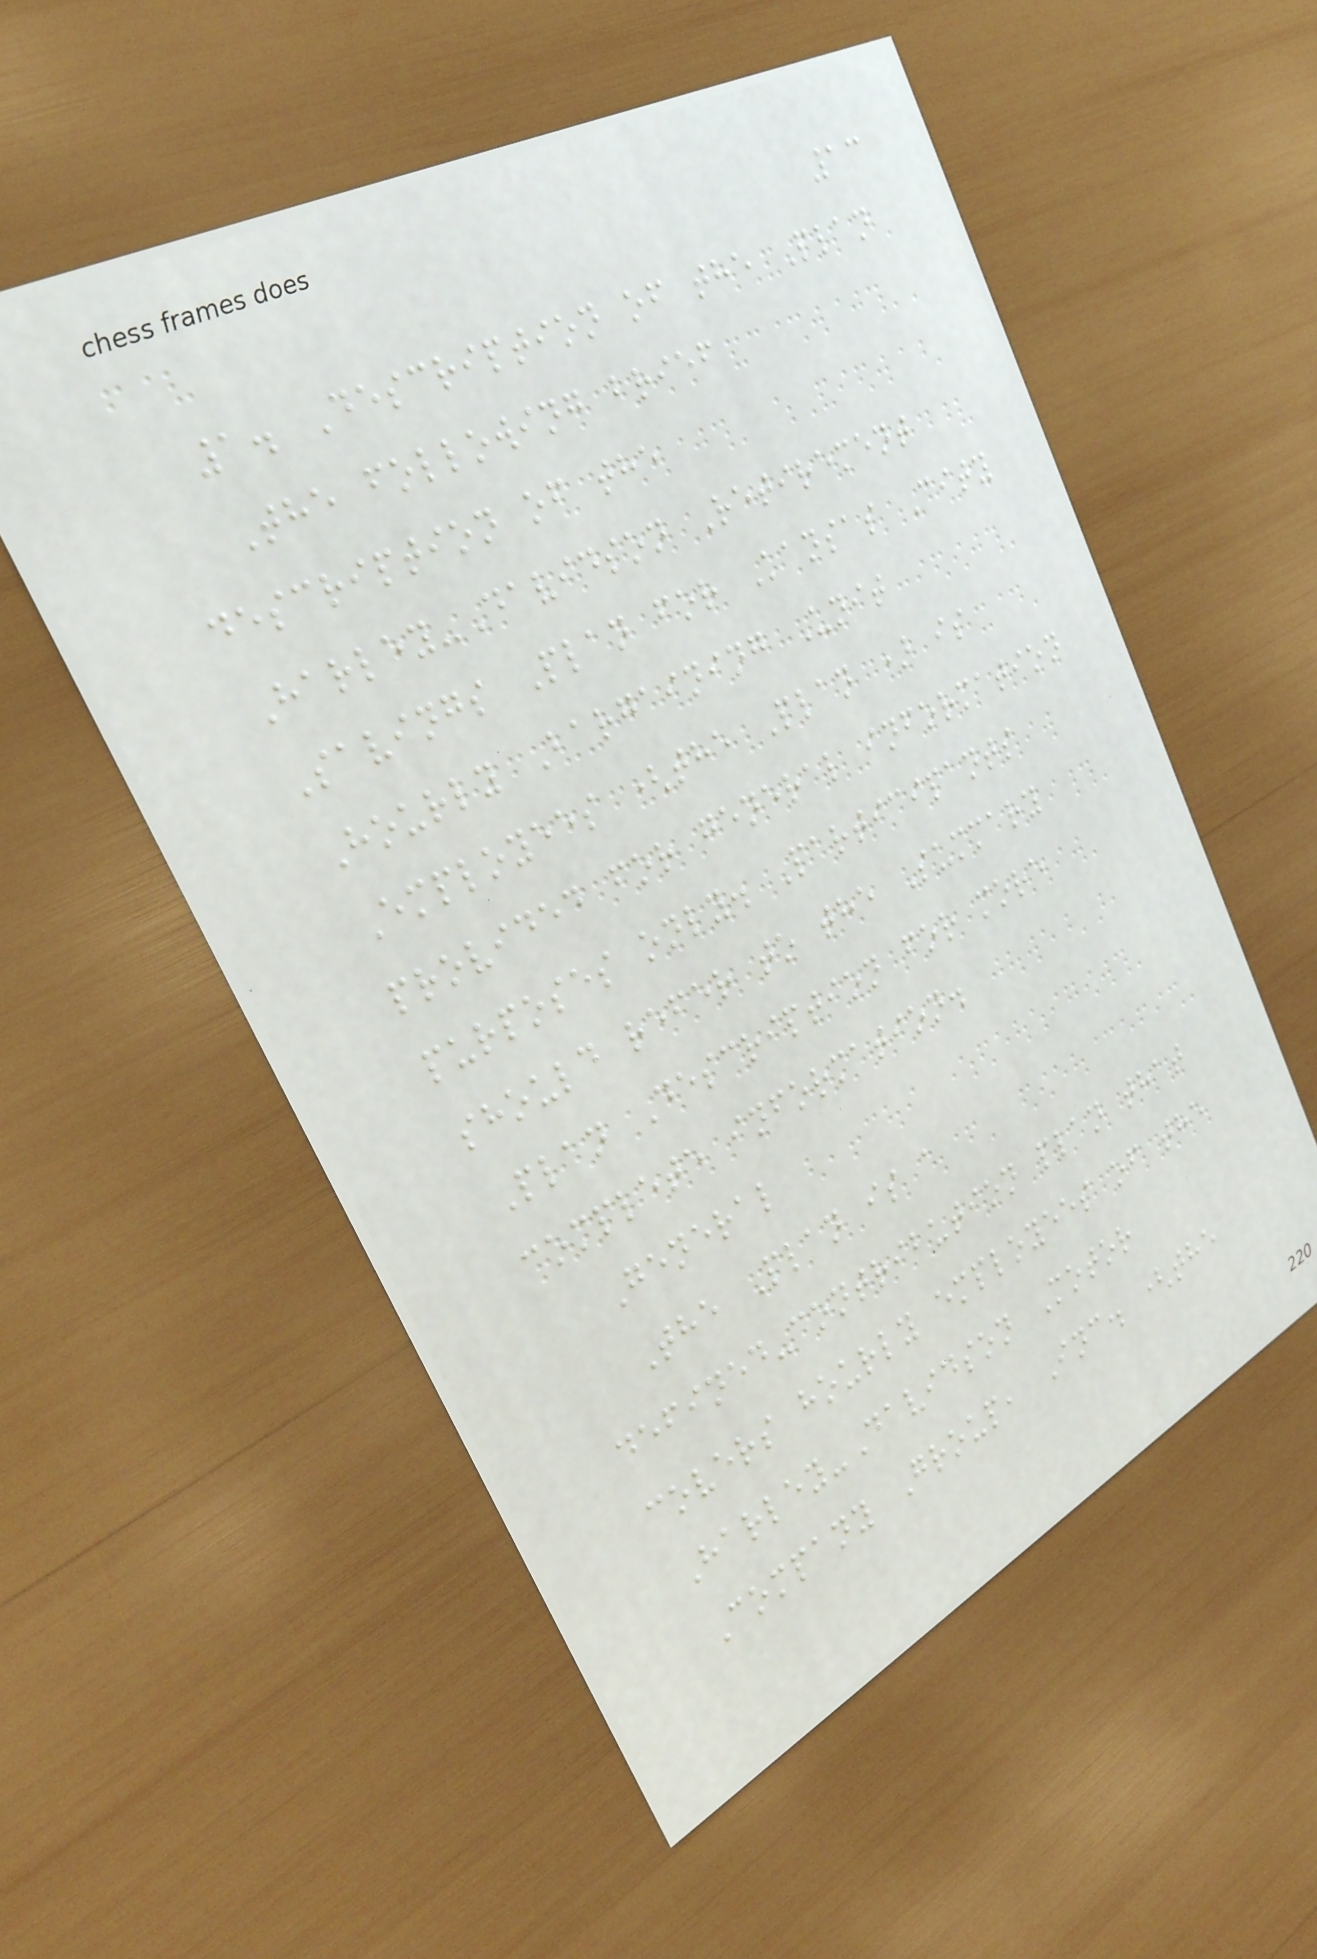13
1. Description of the Plan
The following brief
description of the
Harley-Davidson Retirement
Savings Plan for Kansas City
Hourly Bargaining Unit
Employees (the Plan ) is
provided for general information
purposes only. Participants
should refer to the Summary
Plan Description for more
complete information.
General
The Plan is a
defined-contribution plan that
covers hourly employees of the
Harley-Davidson Motor
Company Group, Inc. (the
